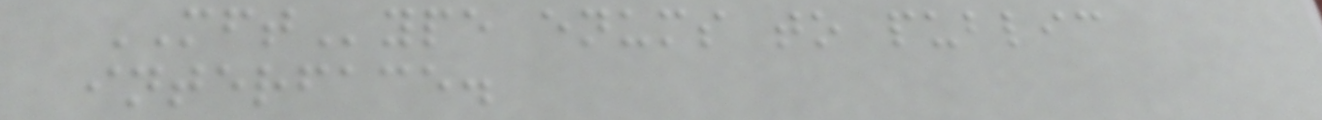MFType enums to public
interface.
